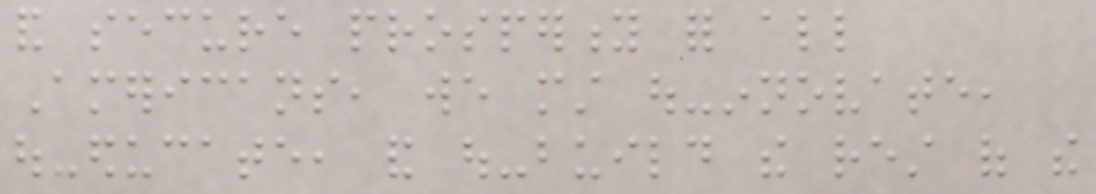and secure prosperity for all
Americans, we must out-innovate,
out-educate, and out-build the rest of the
